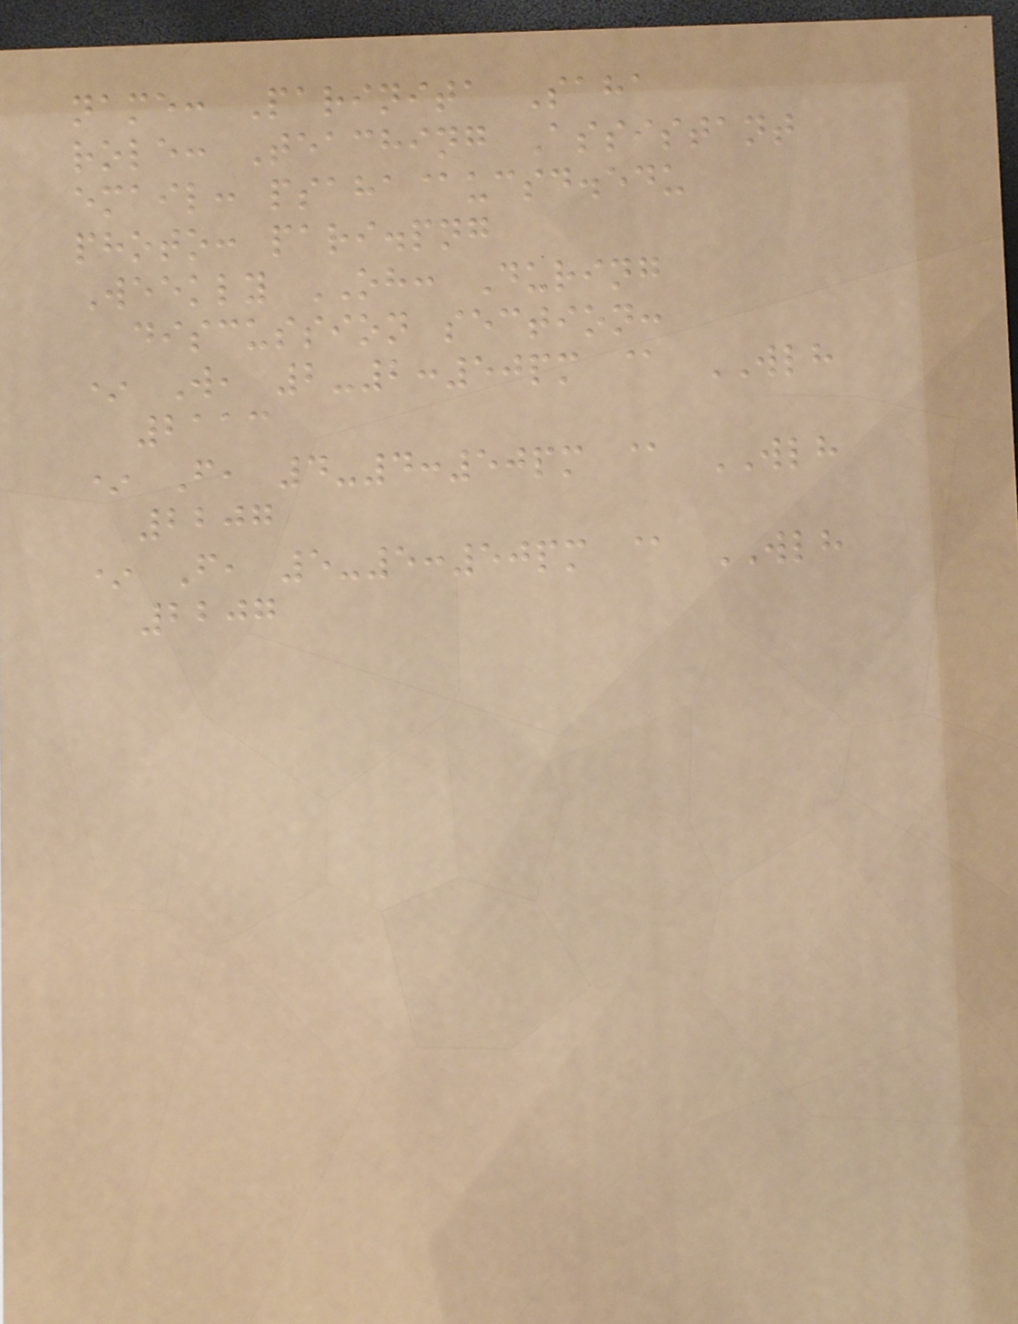name: Parinita Saha
role: Teaching Assistant
email: psaha@ucsd.edu
photo: pari.png
Weekly OH: During
discussion section:
* W, 2-2:50pm @ WLH
2113
* F, 4-4:50pm @ WLH
2207
* F, 5-5:50pm @ WLH
2207
